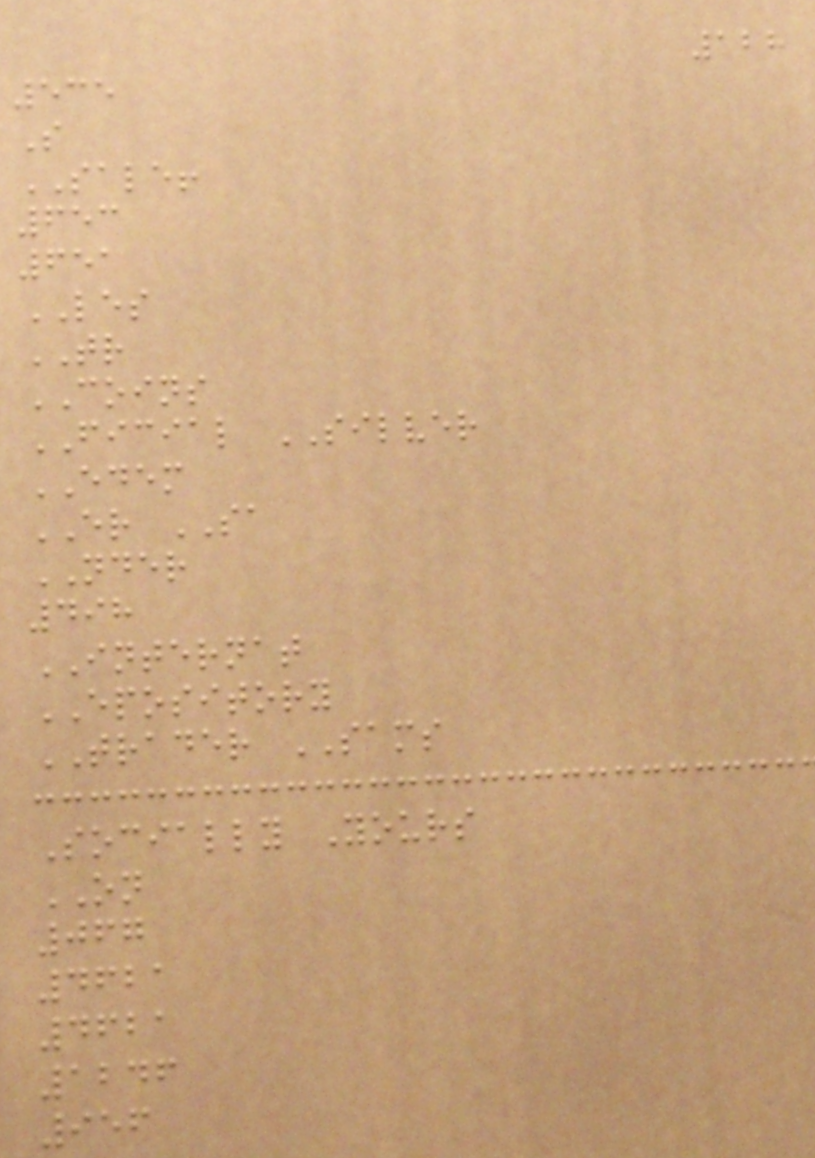128
535
S
SALE!
653
651
LES
TR
COINS
FICIAL SILVER
EDEM
ER SA
NDER
498
INTERNAT
EPOSITORY
TRADER SAMS
Socially Yours
ON
067
4621
4621
1246
956
